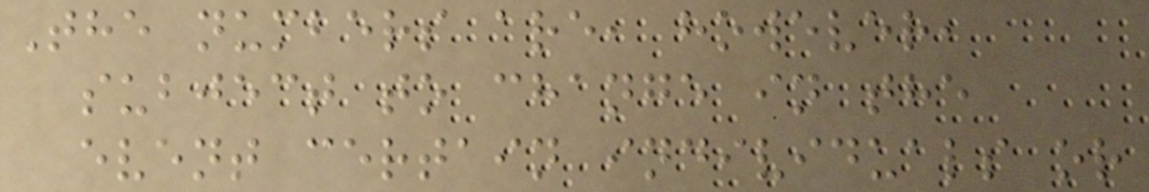The numbers are, however,
subject to change in the
event certain individuals or
